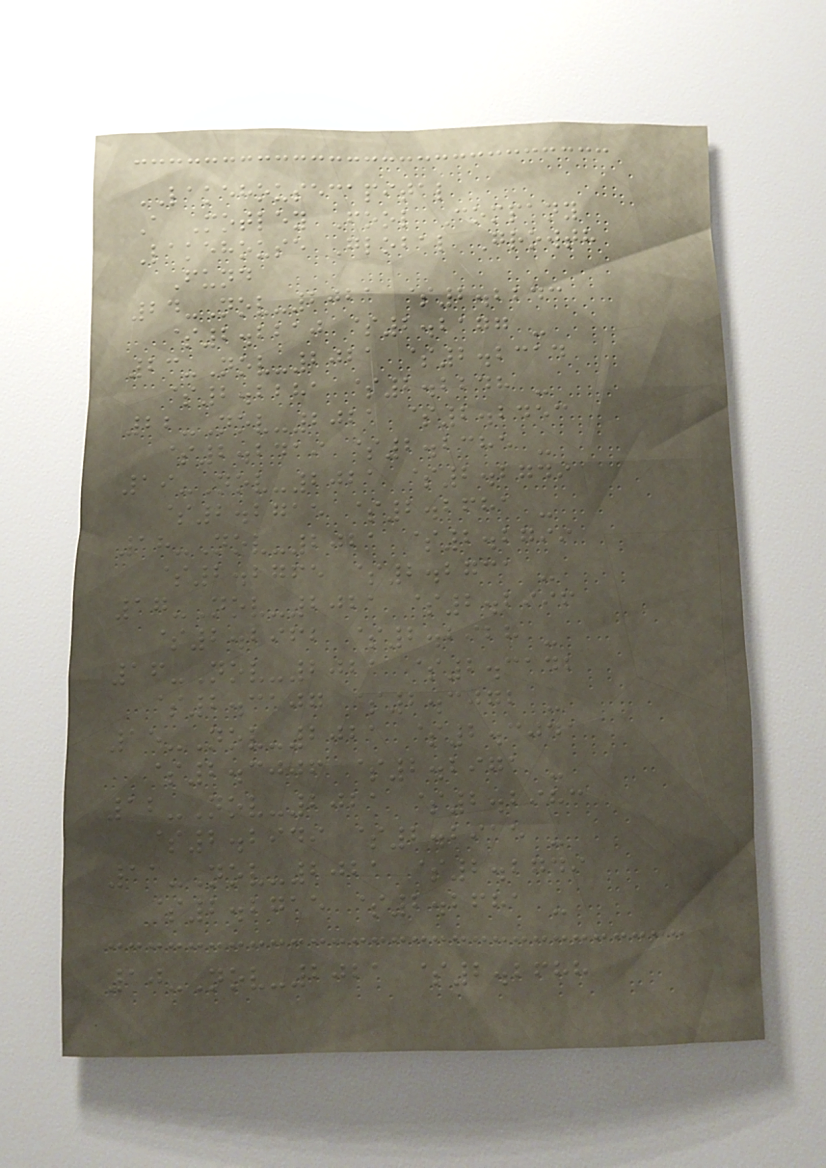LAKEHOUSECAPITAL
A Motley Fool Company
Lakehouse Global Growth
Fund
24-Nov-2021 $2.2243
$2.2210 $2.2177 -
23-Nov-2021 $2.2314
$2.2281 $2.2248 -
22-Nov-2021 $2.2453
$2.2419 $2.2385 -
19-Nov-2021 $2.2749
$2.2715 $2.2681 -
18-Nov-2021 $2.2799
$2.2765 $2.2731 -
17-Nov-2021 $2.2996
$2.2962 $2.2928 -
16-Nov-2021 $2.3142
$2.3107 $2.3072 -
15-Nov-2021 $2.3041
$2.3006 $2.2971 -
12-Nov-2021 $2.2983
$2.2949 $2.2915 -
11-Nov-2021 $2.2749
$2.2715 $2.2681 -
10-Nov-2021 $2.2688
